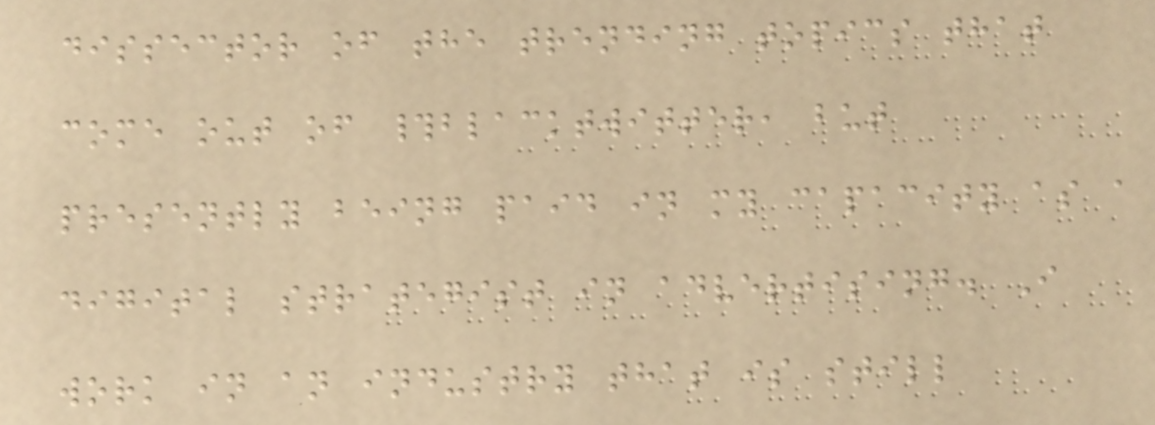dissector of the trending topics that
come out of #blacktwitter, but
presently being paid in my capacity as a
digital strategist in advertising. I
work in an industry that is still
